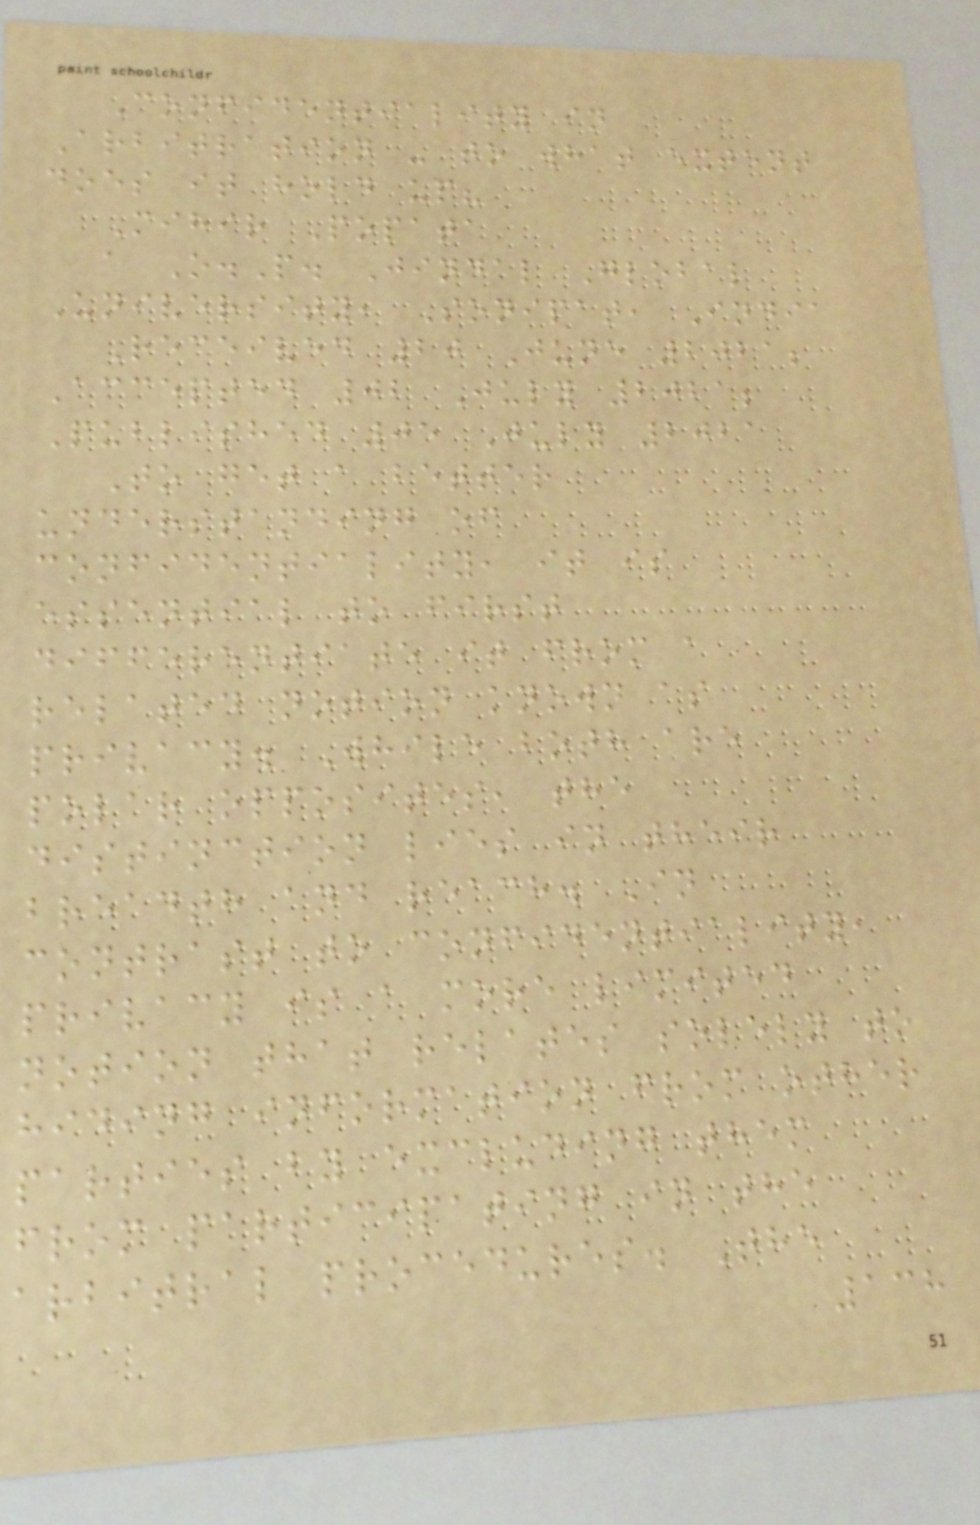Confidentiality in
Arbitration - to what extent
does it hold up?
Mihir Popata
a O.P. Jindal Global
University, Sonipat, India
Received 20 June 2021;
Accepted 02 July 2021;
Published 05 July 2021
To get a better
understanding of
confidentiality, it is
essential to first
differentiate it from a
related notion known as
privacy. While both are
polar opposites, the
distinction lies in their
breadth and reach. In
contrast to confidentiality,
privacy is a more limited
notion that relates solely to
hiding information from other
parties by excluding them
from participating in the
arbitral procedures. The
138
